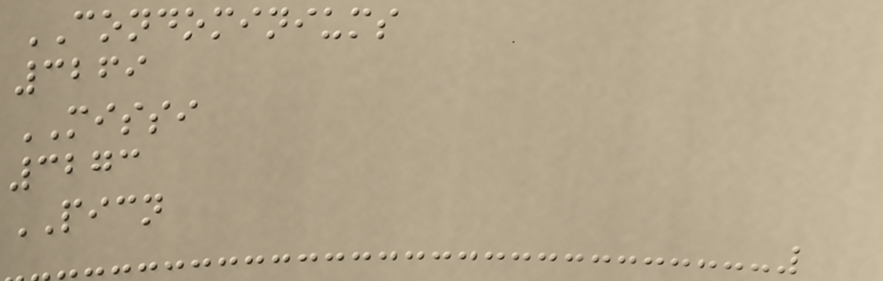CONDOMINIUMS
3269
MISSI
3273
PICN
